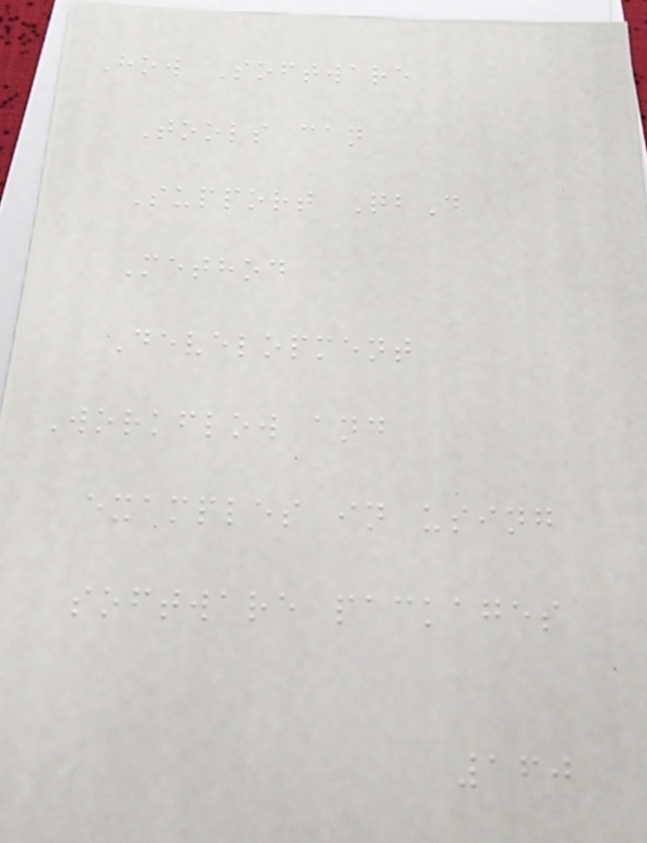How Software
Tools can
Support QbD
Method
Development
Workflow and
examples in using
software packages
160
